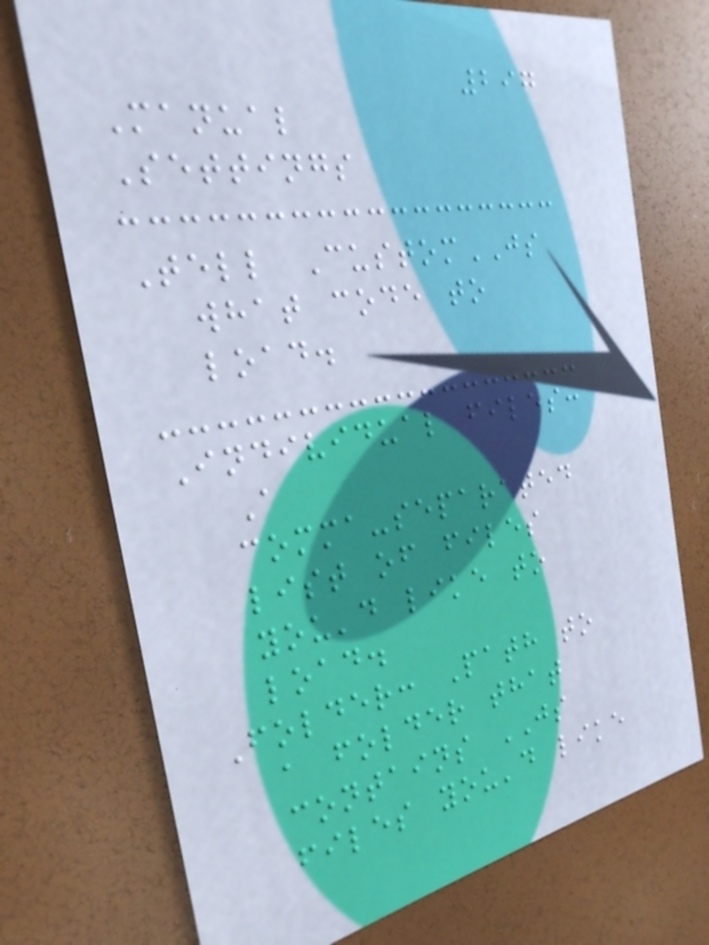297
Manual
Settings
Tell CustomJS
what code to
load.
Individual files:
A
comma-separated
list of files
you'd like to
load.
Folder: Path to
a folder that
contains JS
files you'd like
